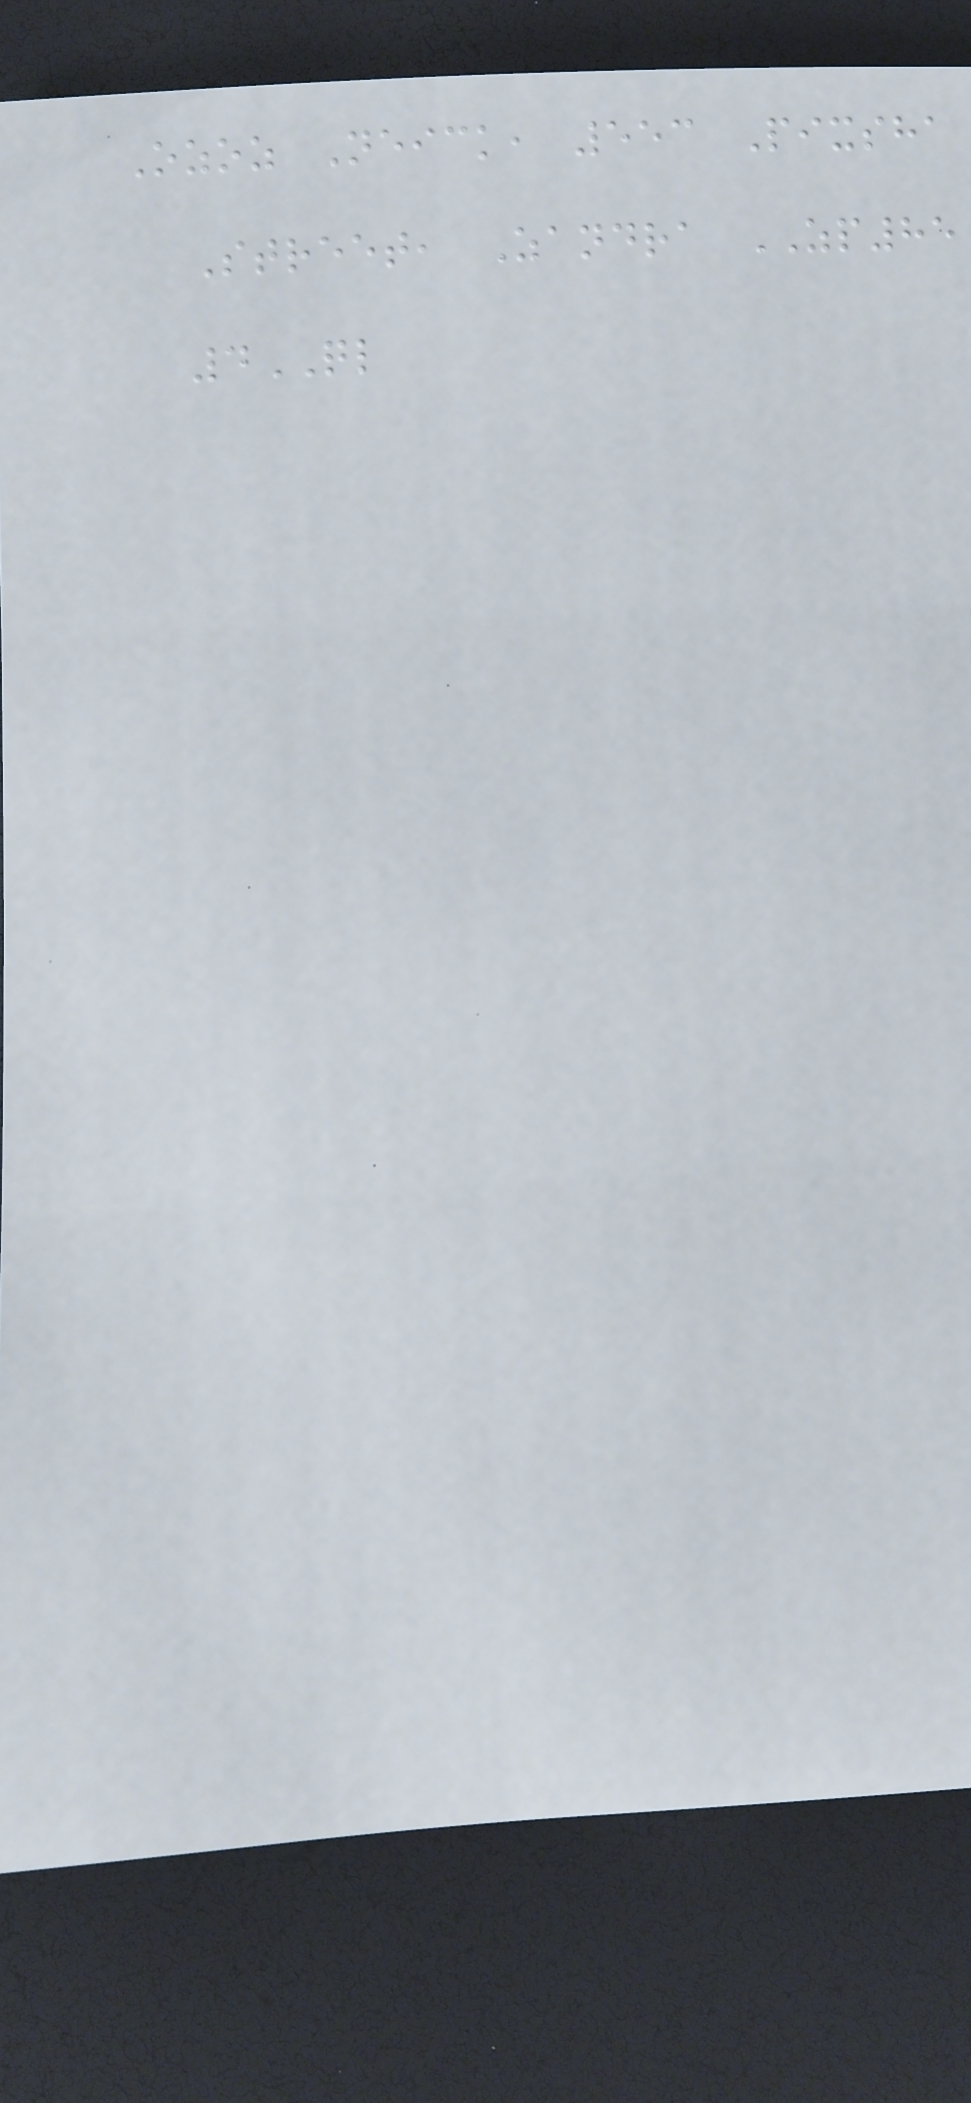Ozoz Neick, 553 Pixsha
Street, Zandra ZP85
4QL
